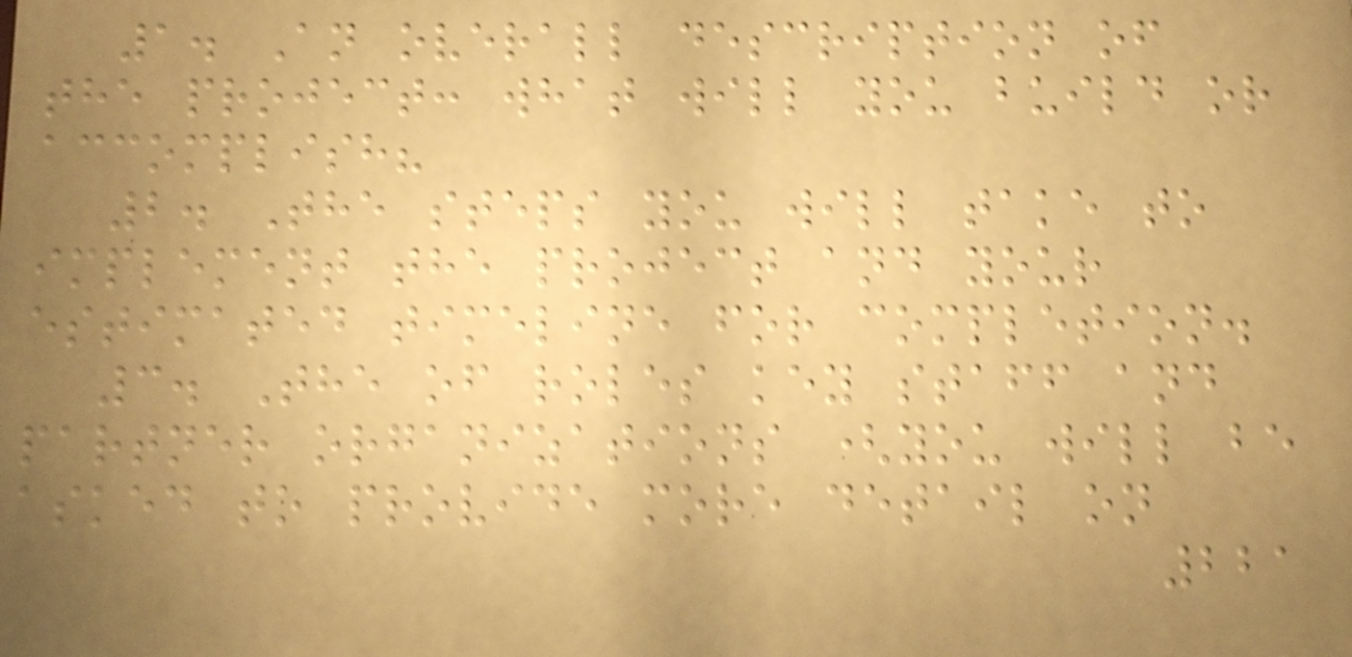1. An overall description of
the project: what will you build or
accomplish?
2. The steps you will take to
implement the project and your
estimated timeline for completion.
3. The of roles key staff and
partner organizations (you will be
asked to provide more detail on
221
